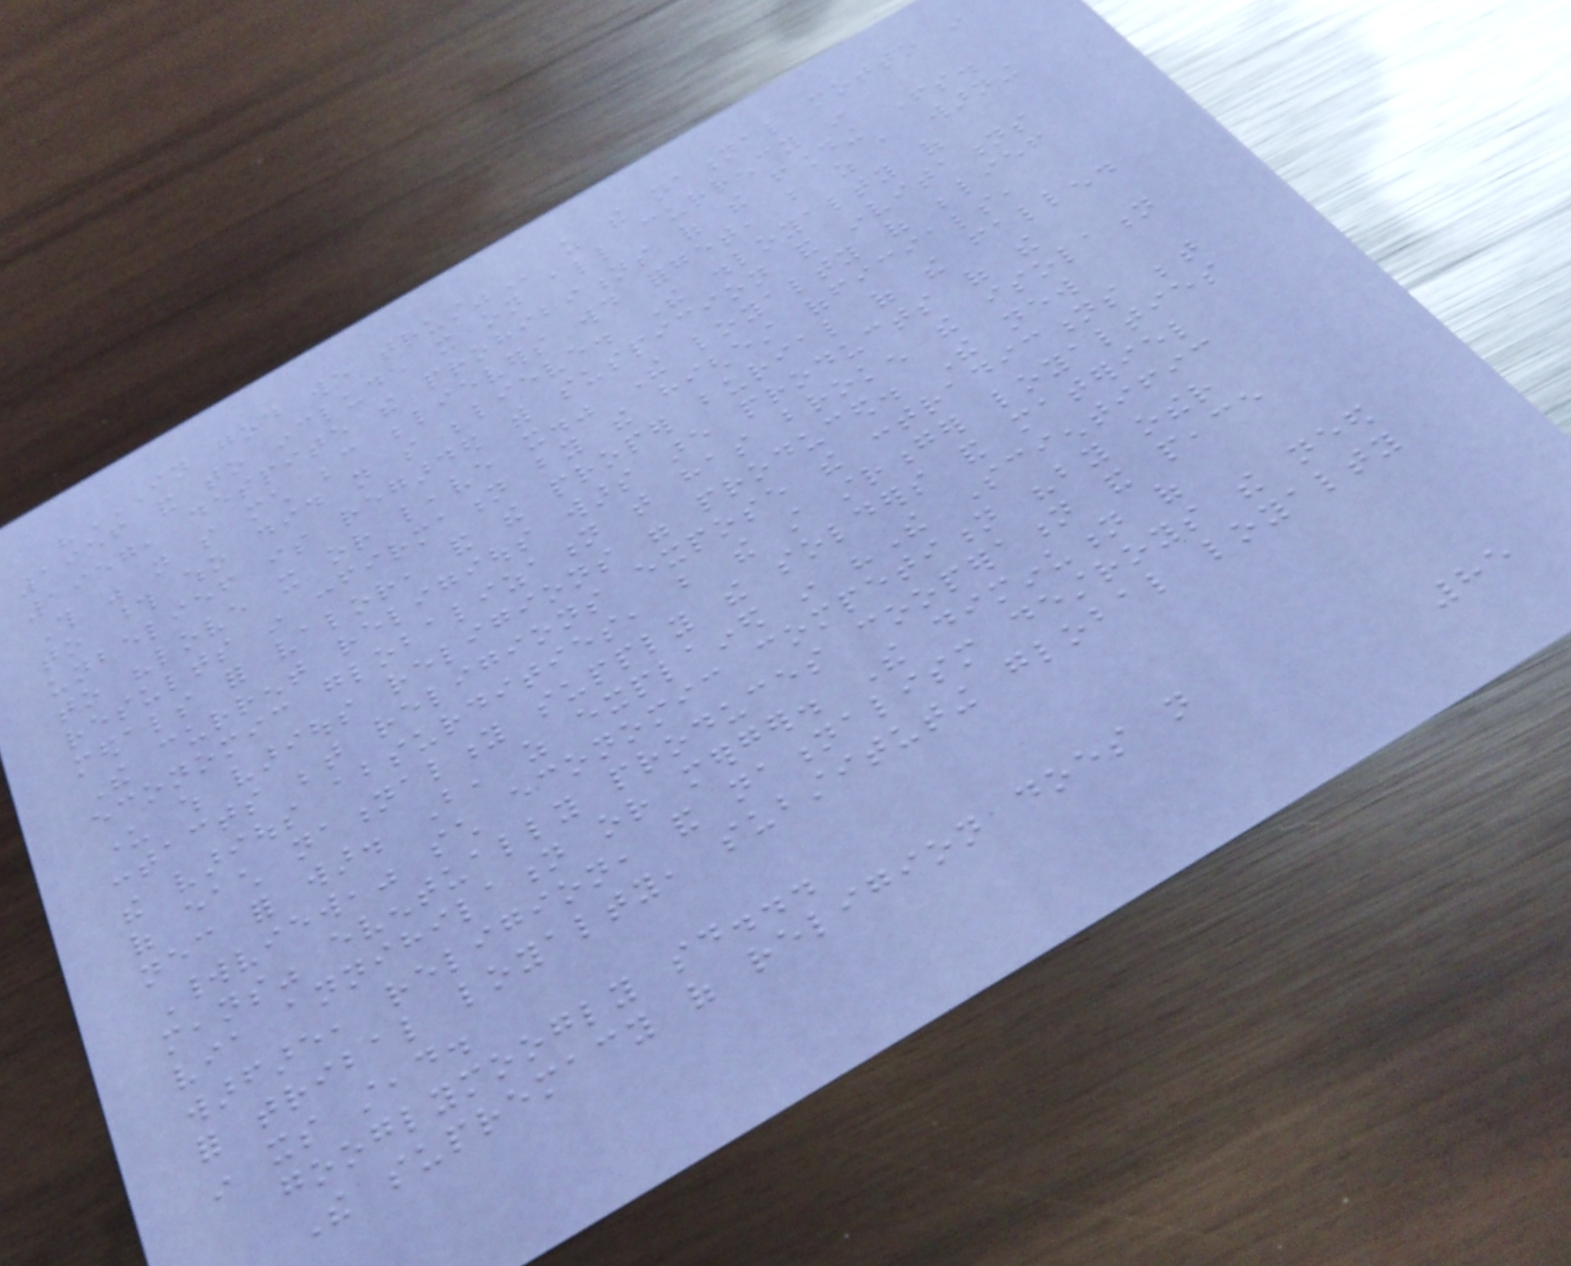"IN GOD WE TRUST" as the national motto in
1956 and to include it on all currency in
1957, despite the prohibitions of the founding fathers.
This was not so much because believers would forget, but as a warning
to those who did not so believe. The disloyalty of
unbelief is regarded with suspicion and invitations
to "love it or leave it." The loyalty of belief
results in confirmation by the highest officials,
medals for valor, and the proper burial of the fallen.
The current religious wars are products of the
economic globalization that has broken the isolation
under which various religions were produced. The new
contacts between religions expose the contradictions between
the various absurdities, but the still stronger loyalties
of each nationality supply the solders and materiel
necessary for war. But, as explained in "The Scientific
Worldview," such economic competition "by other
means" eventually produces cooperation and peace
via annihilation or merger. The diminution of
warfare, religion, and nationalism destroys the need
for tribal loyalty, substituting global loyalty
in its stead.
googlymoogly said...
The supremacy of religion does not
85
